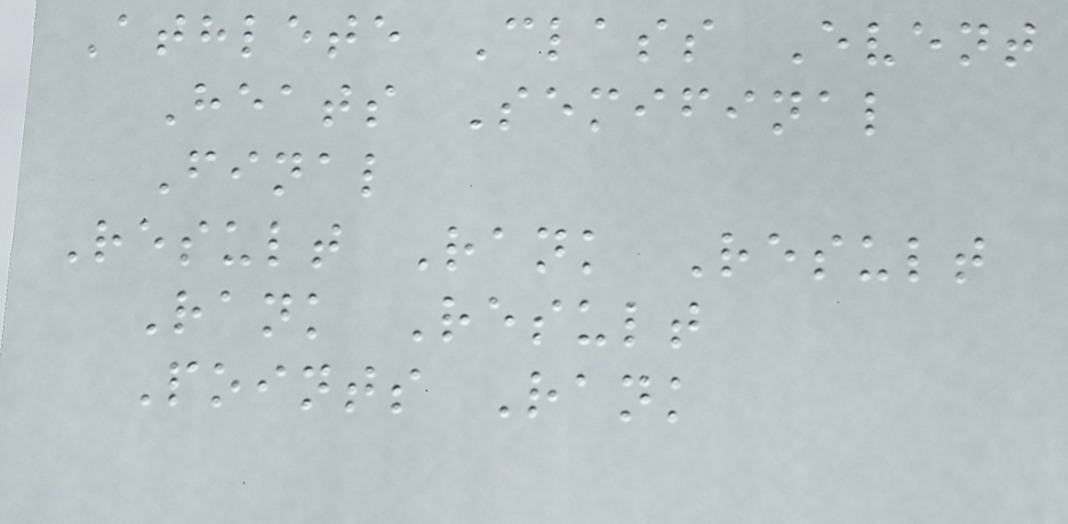Athlete Class Event
Heats Semifinal
Final
Result Rank Result
Rank Result
Points Rank
